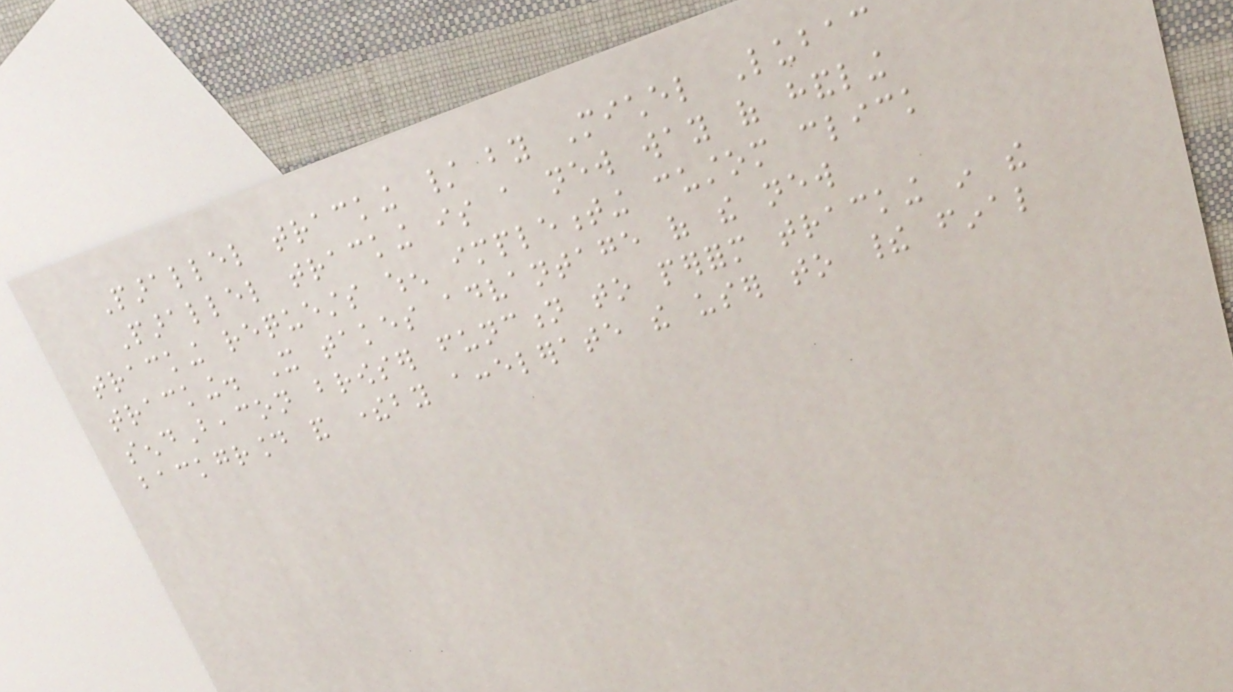Parallel tracking / by Michel Lubac
Parallel tracking is a new way of handling
tracking requests when implementing custom click
tracking. It takes advantage of the new
sendBeacon browser function to perform tracking in the
background and thereby accelerate the user to their final
